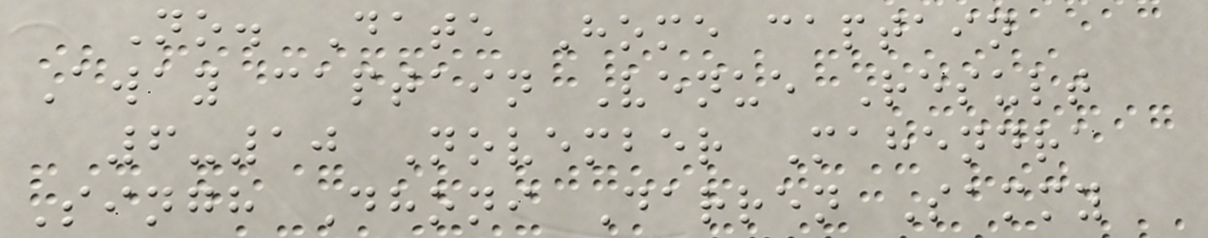No. Date Home captain
Away captain Venue Result
6-10 November Mahendra
Singh Dhoni Darren Sammy
